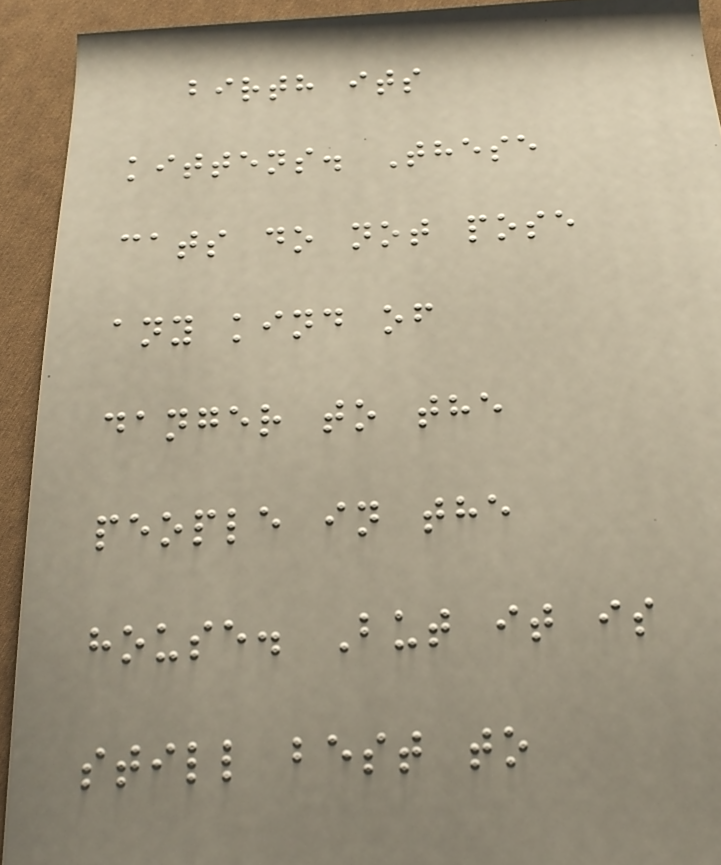birth its
kittens. These
cats do not pose
any kind of
danger to the
people in the
house. But it is
still best to
